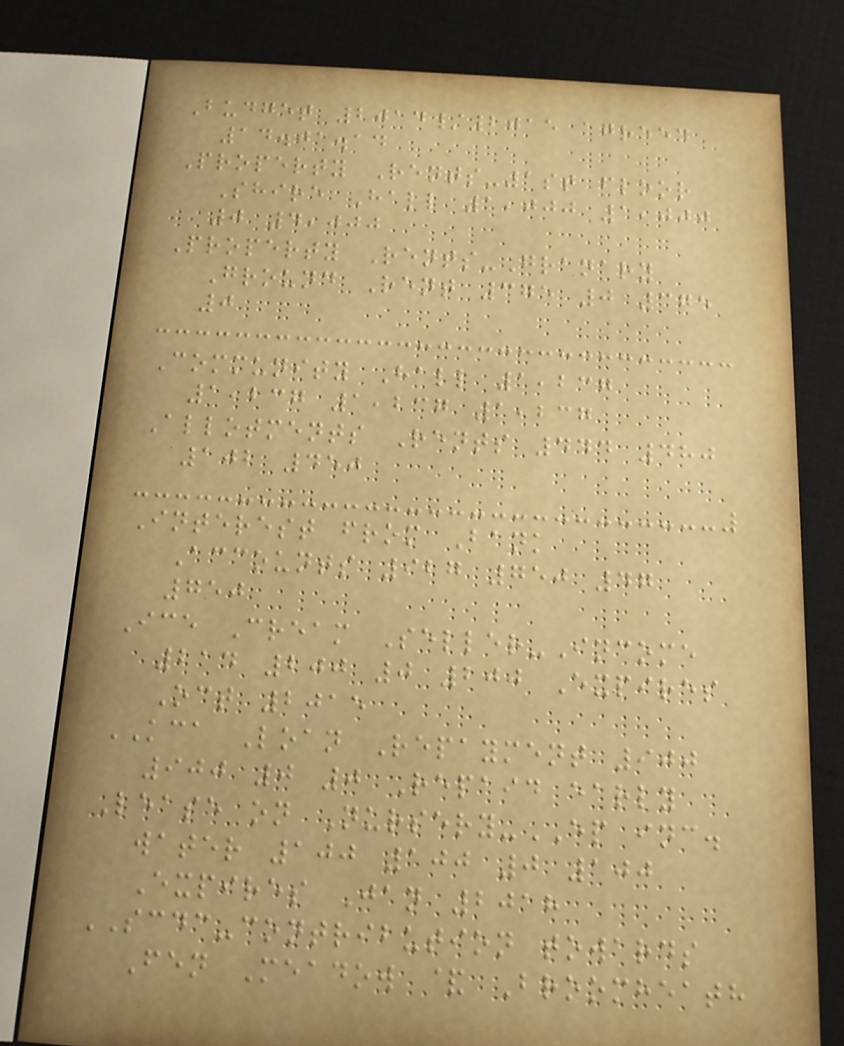Budget 2014/2015 agreed
14.01.14
Property Rents-1st floor
Shire Hall 1,000 1,000
0 4,000
Property Rents-Granary
Ground Rent 375 0 375
0
Community Hall 1,237
1,237 1,237 1,237
Allotments Rents 444 480
102 450
Interest from Bank
Accounts 927 750 47
750
Ice Cream Seller-Income
214 200 0 200 Expires
Oct 2015
KCA Loan Repayment 900
900 0 0 Repaid early
Lease on Nursery-EP inc.
water 100 100 0 100
Expires Jan 2018
SCDC-contribution towards
Fen Meadow & Broomheath
